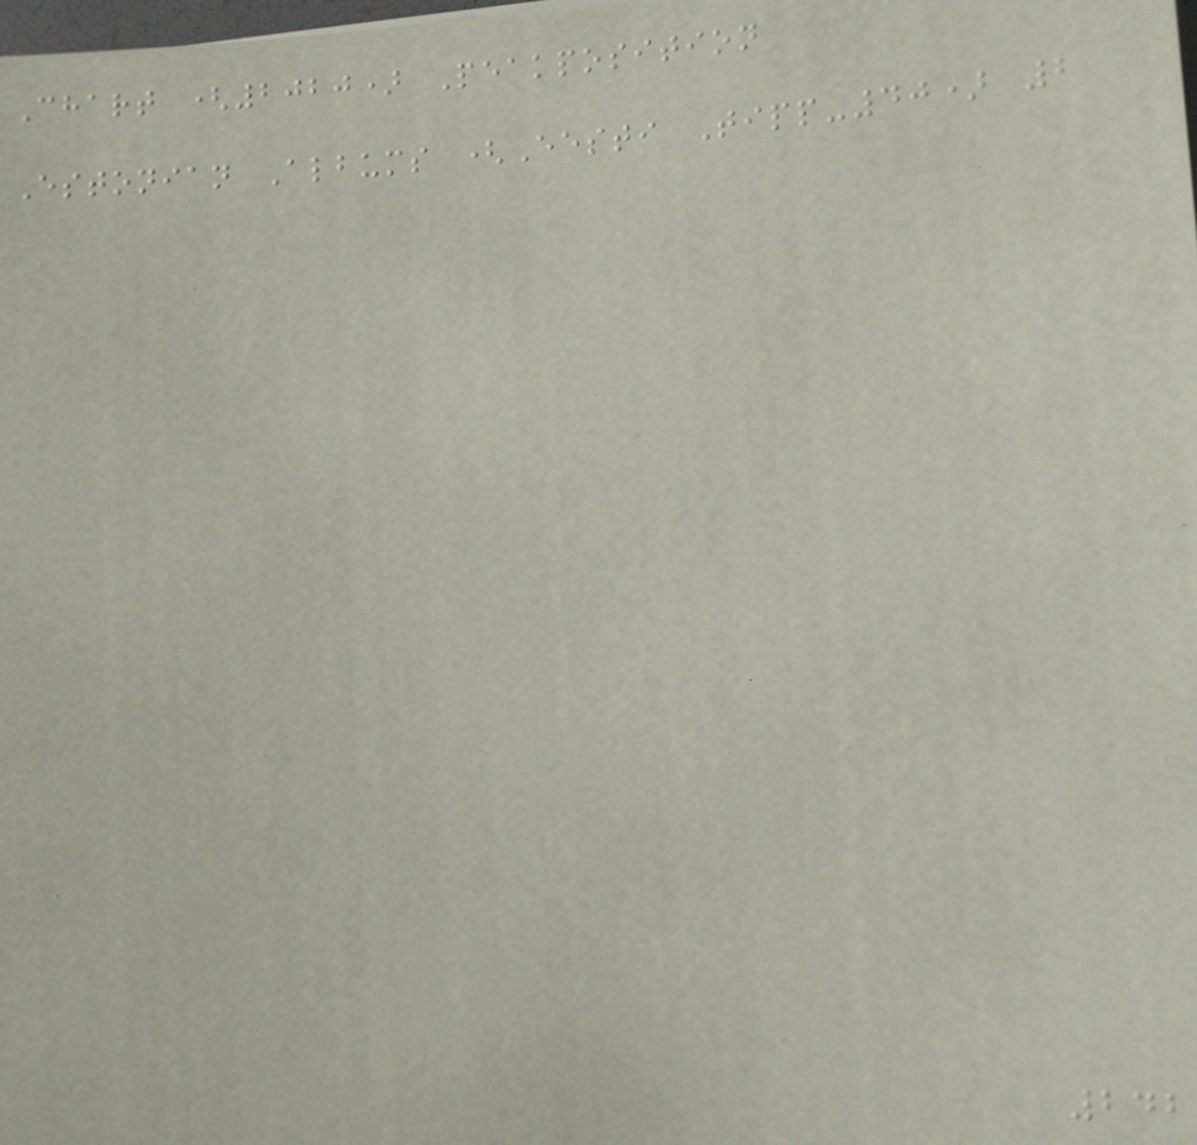Chart (2020) Peakposition
Estonian Albums (Eesti Tipp-40) 2
242
